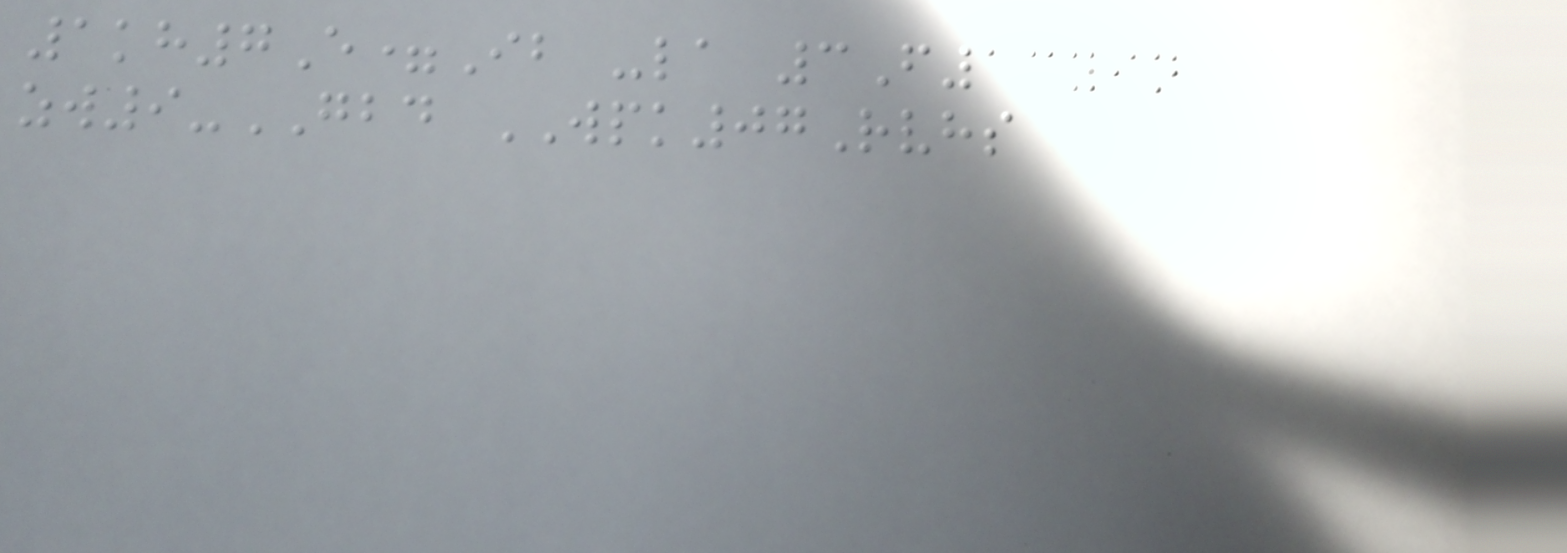1kh7E=Ib -la 3F13yin
zw9-GBD WPK07Rvhs
